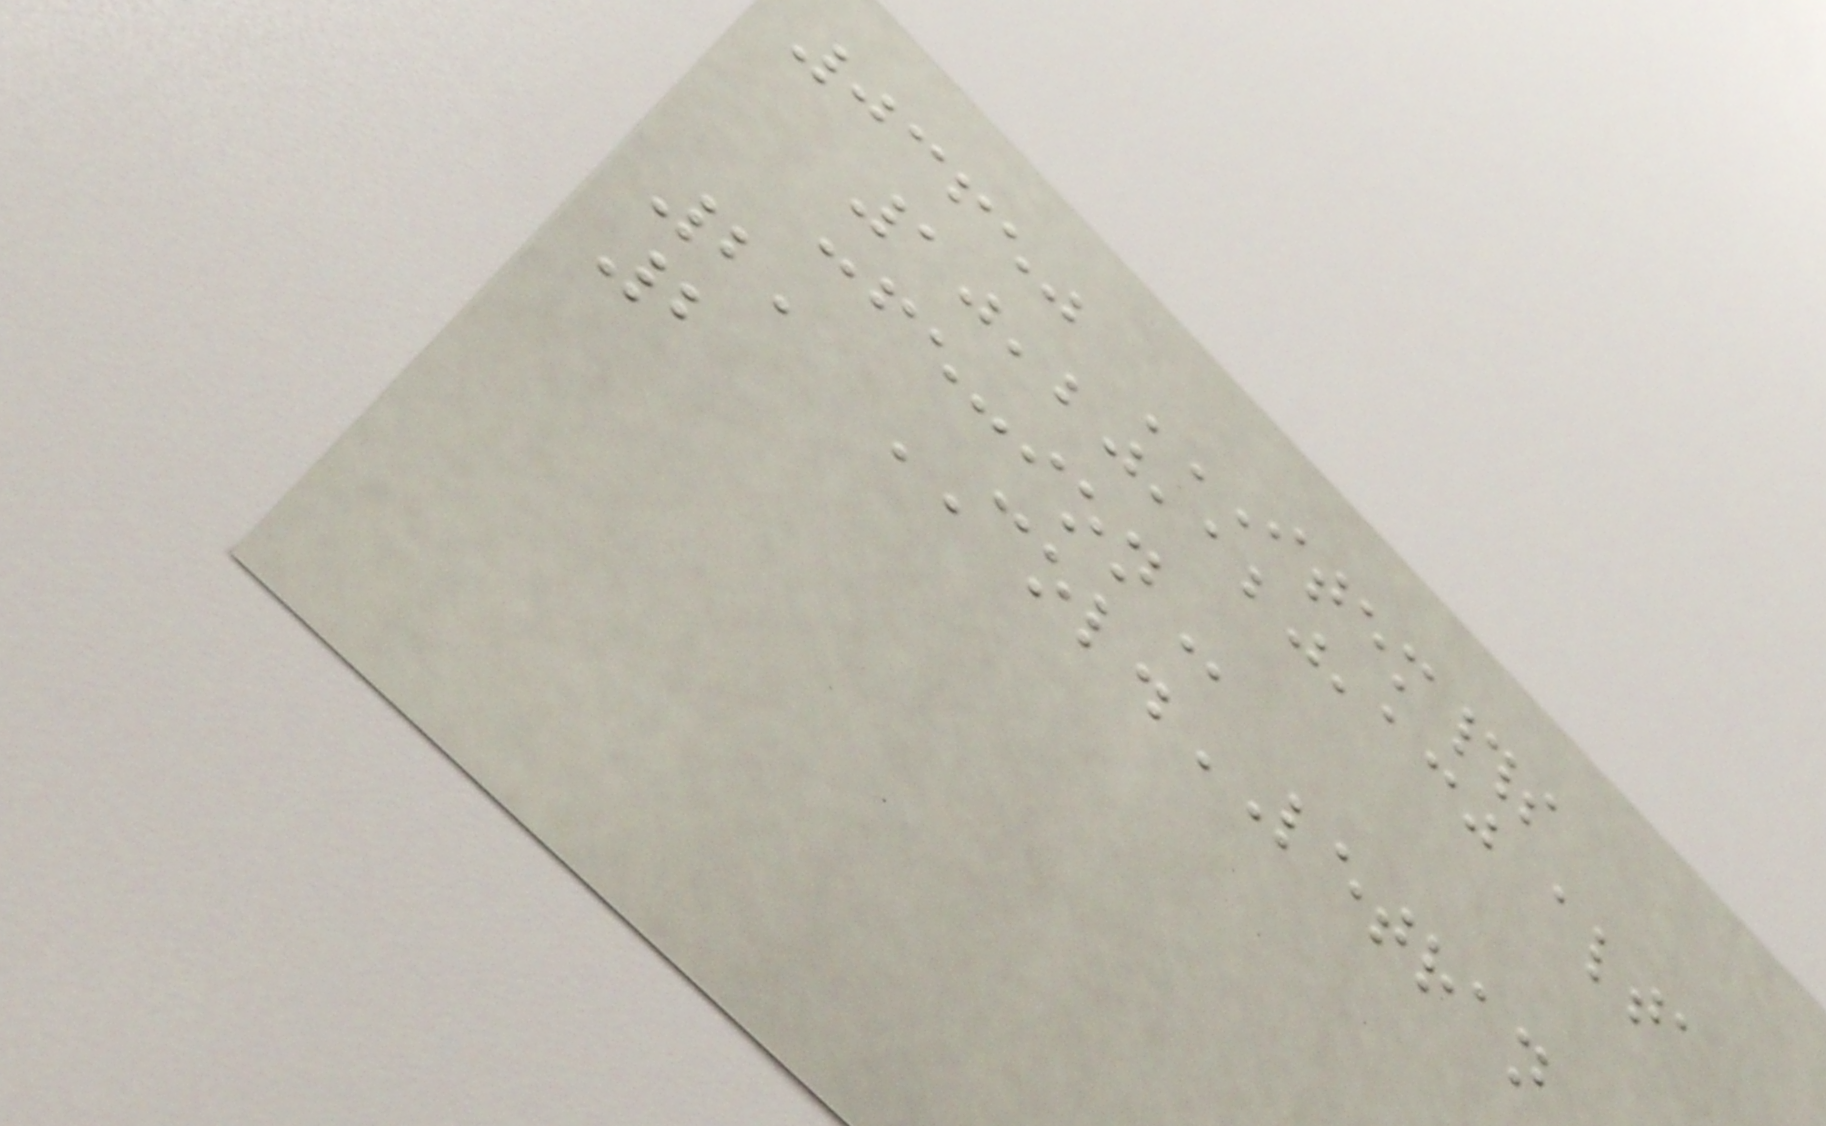03650 ITEM#S
10,20,120,130 ALTA
CONFECCION
2, COL.LETRAN
2
